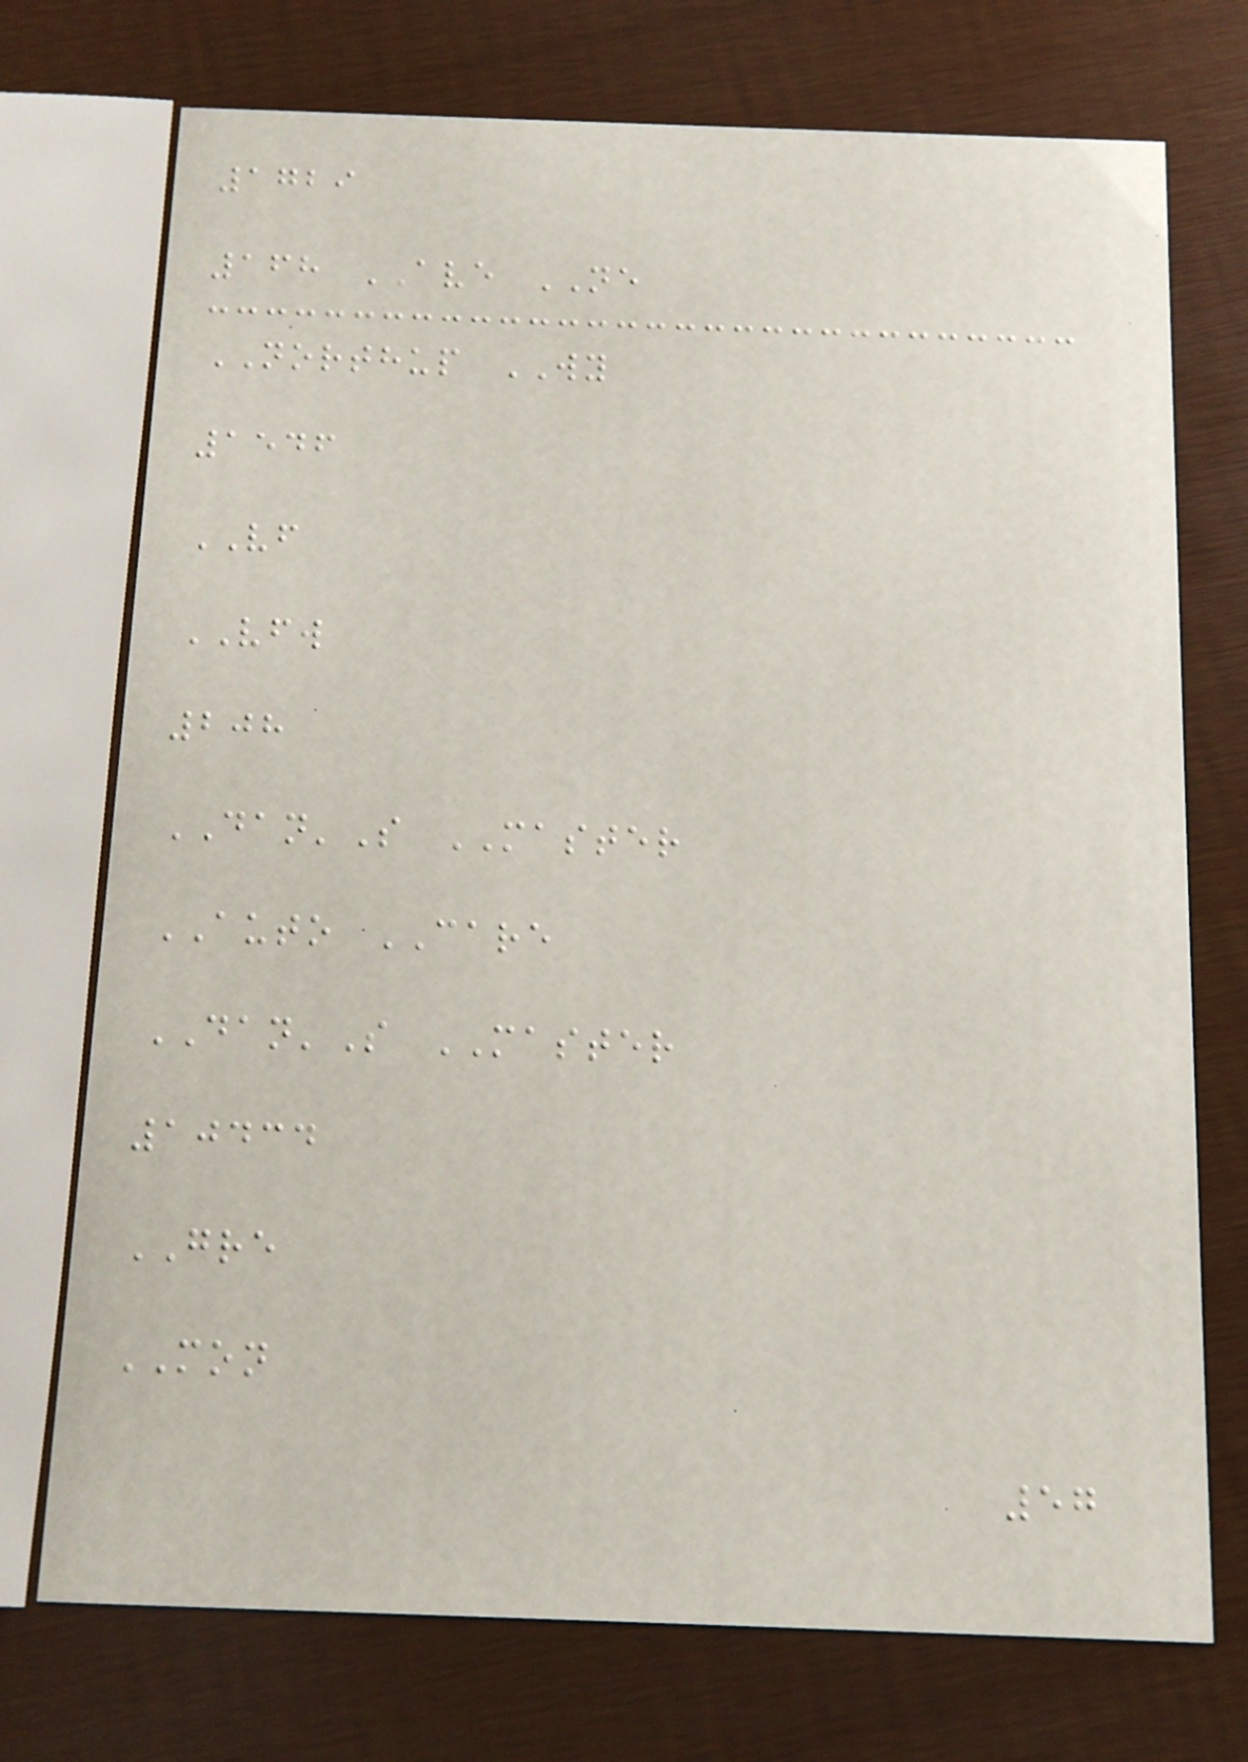1729
168 AVE NE
NORTHUP WY
1546
VF
VFW
208
DAN'S MASTER
AUTO CARE
DAN'S MASTER
10434
GRE
MON
57
